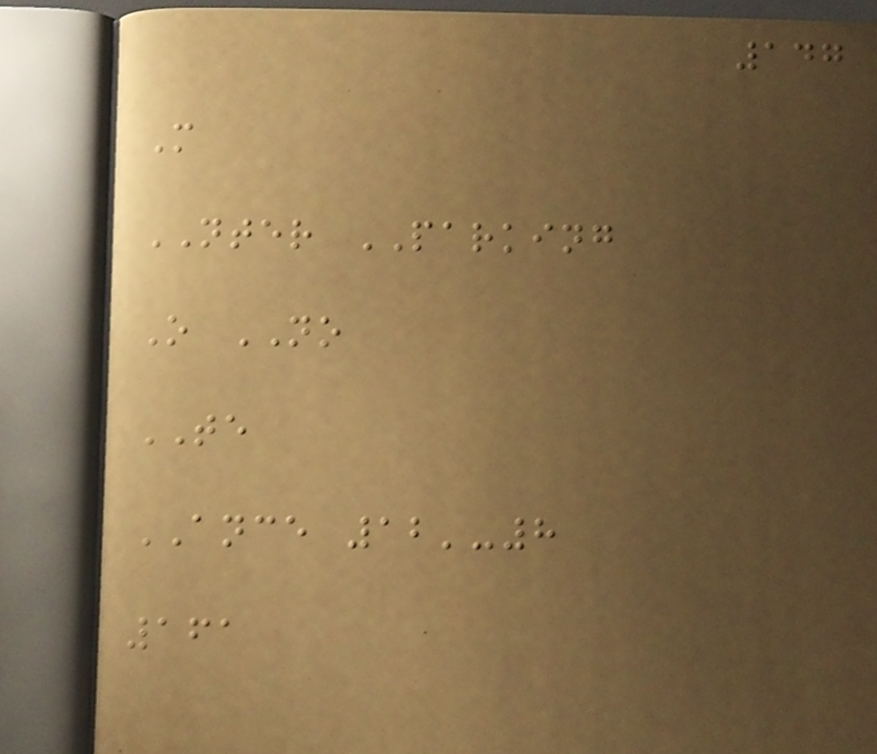147
M
NTER PARKING
O NO
TE
ANCE 12'-8
161
